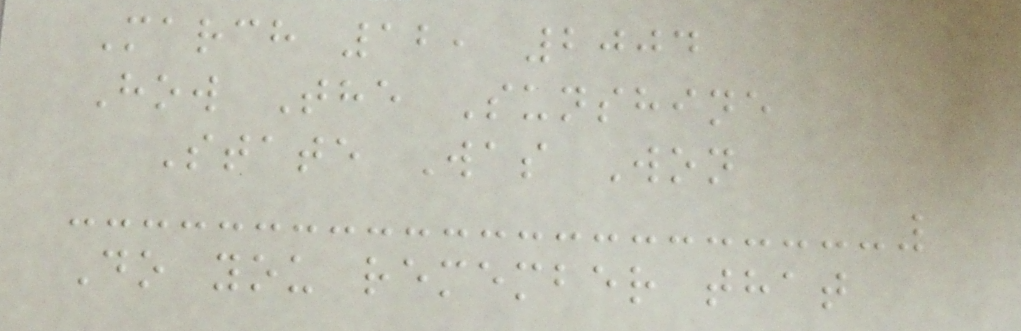March 12, 2004
How The Sunshine
State Was Won
Do you remember that
